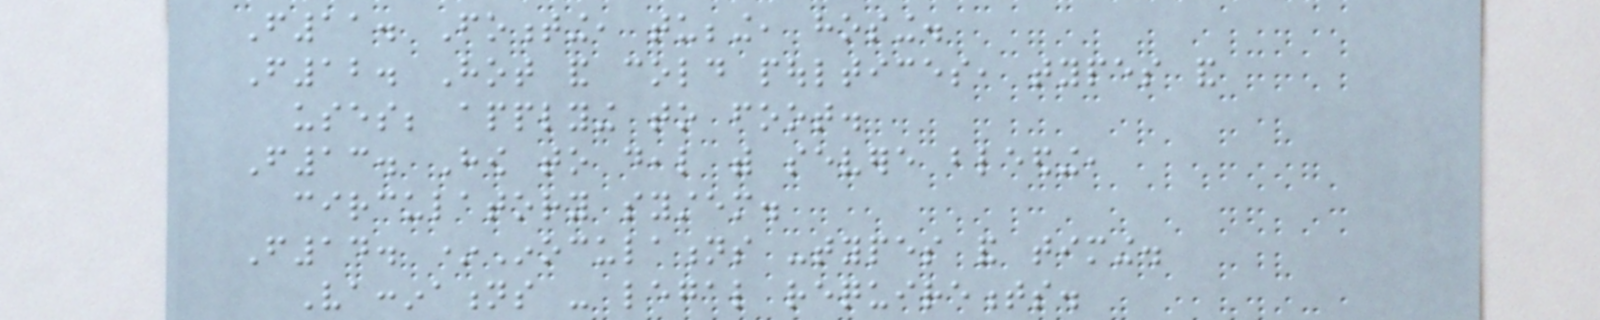F11. Fomenting, tubbing, hosing.
F12. Hot and cold poultices, types and
uses; applying to foot.
F13. How to deal with severe bleeding,
circulatory system.
F14. *Inoculations -types and timing.
Vaccinations - legal requirements.
